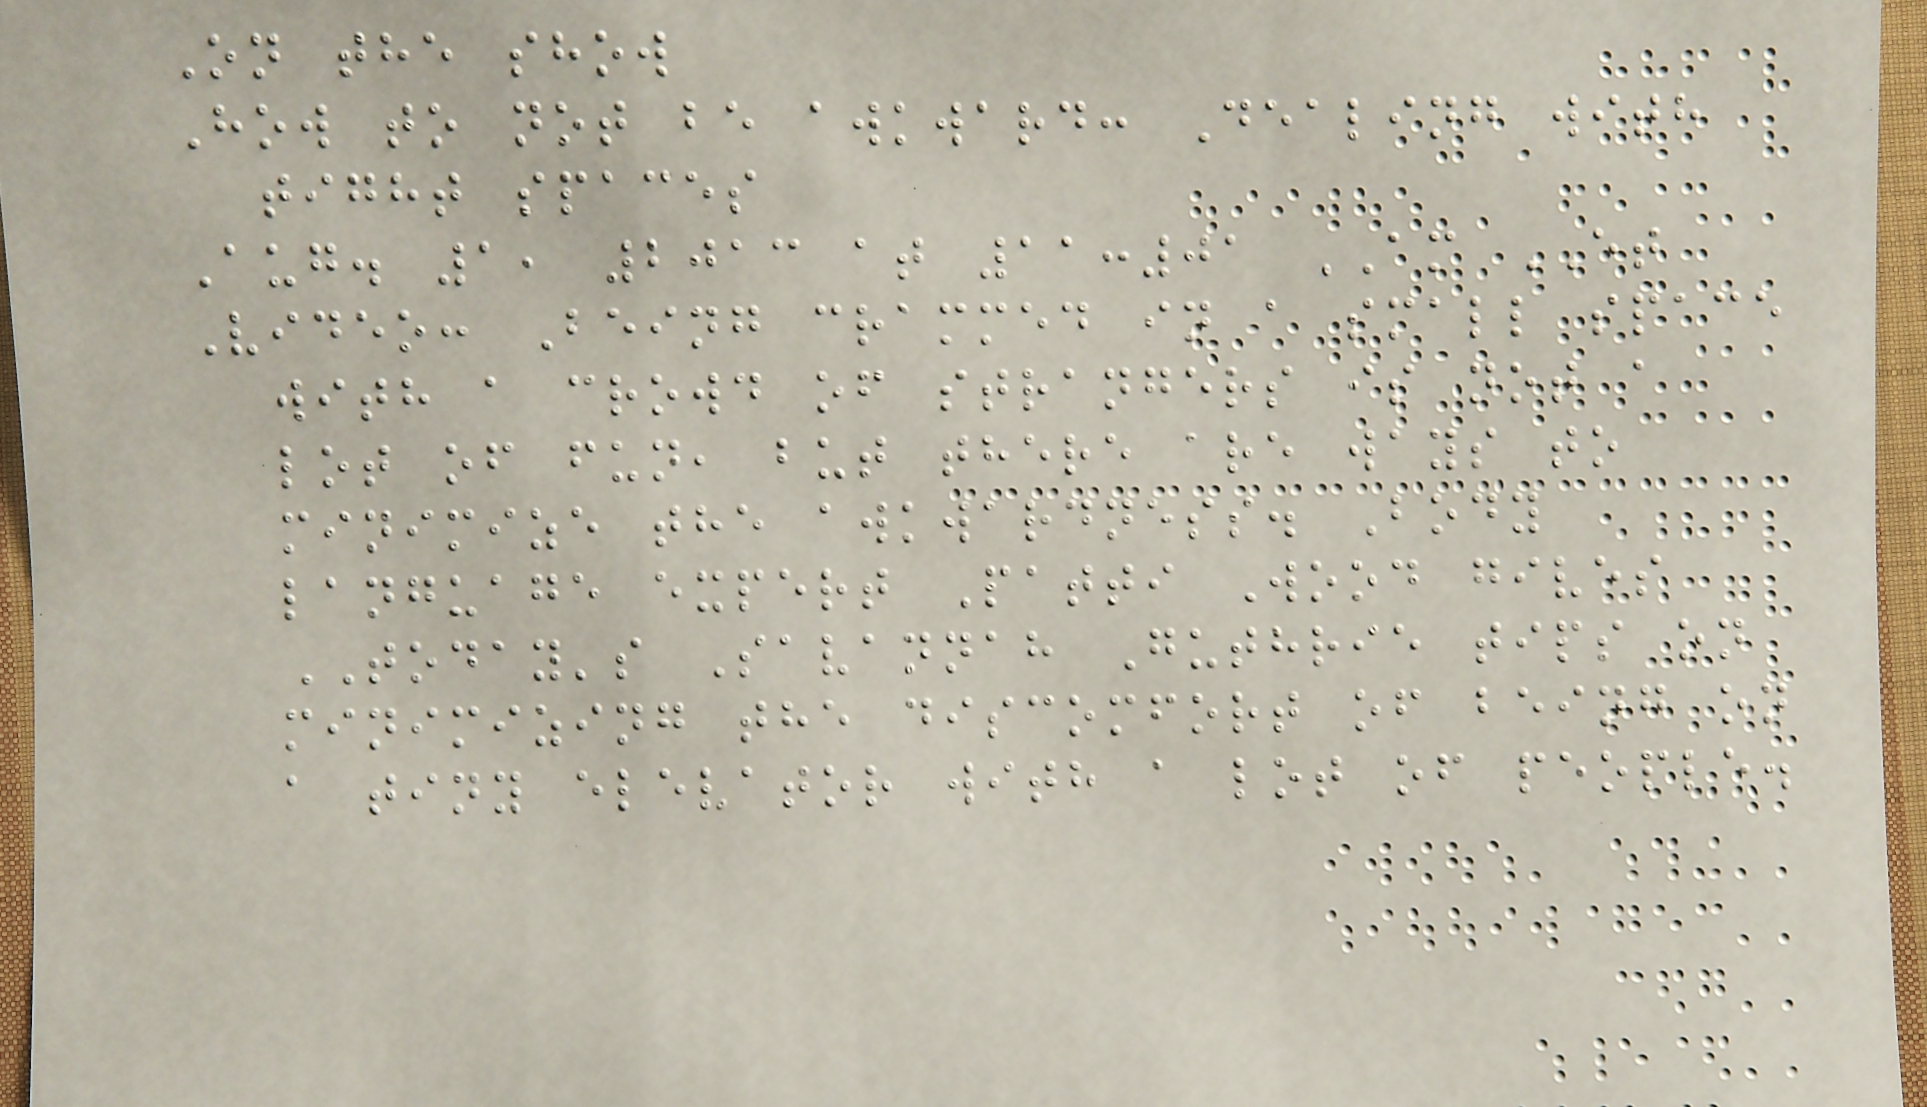On the show
How to not be awkward: Dealing with
tight spaces
Aug. 1, 2013 at 11:01 AM ET
Video: Being crammed in a small space
with a crowd of strangers is not a
lot of fun, but there are ways to
minimize the awkwardness. Body
language expert Patti Wood gives
TODAY's Savannah Guthrie tips on
minimizing the discomfort of being on
a tiny elevator with a lot of people.
